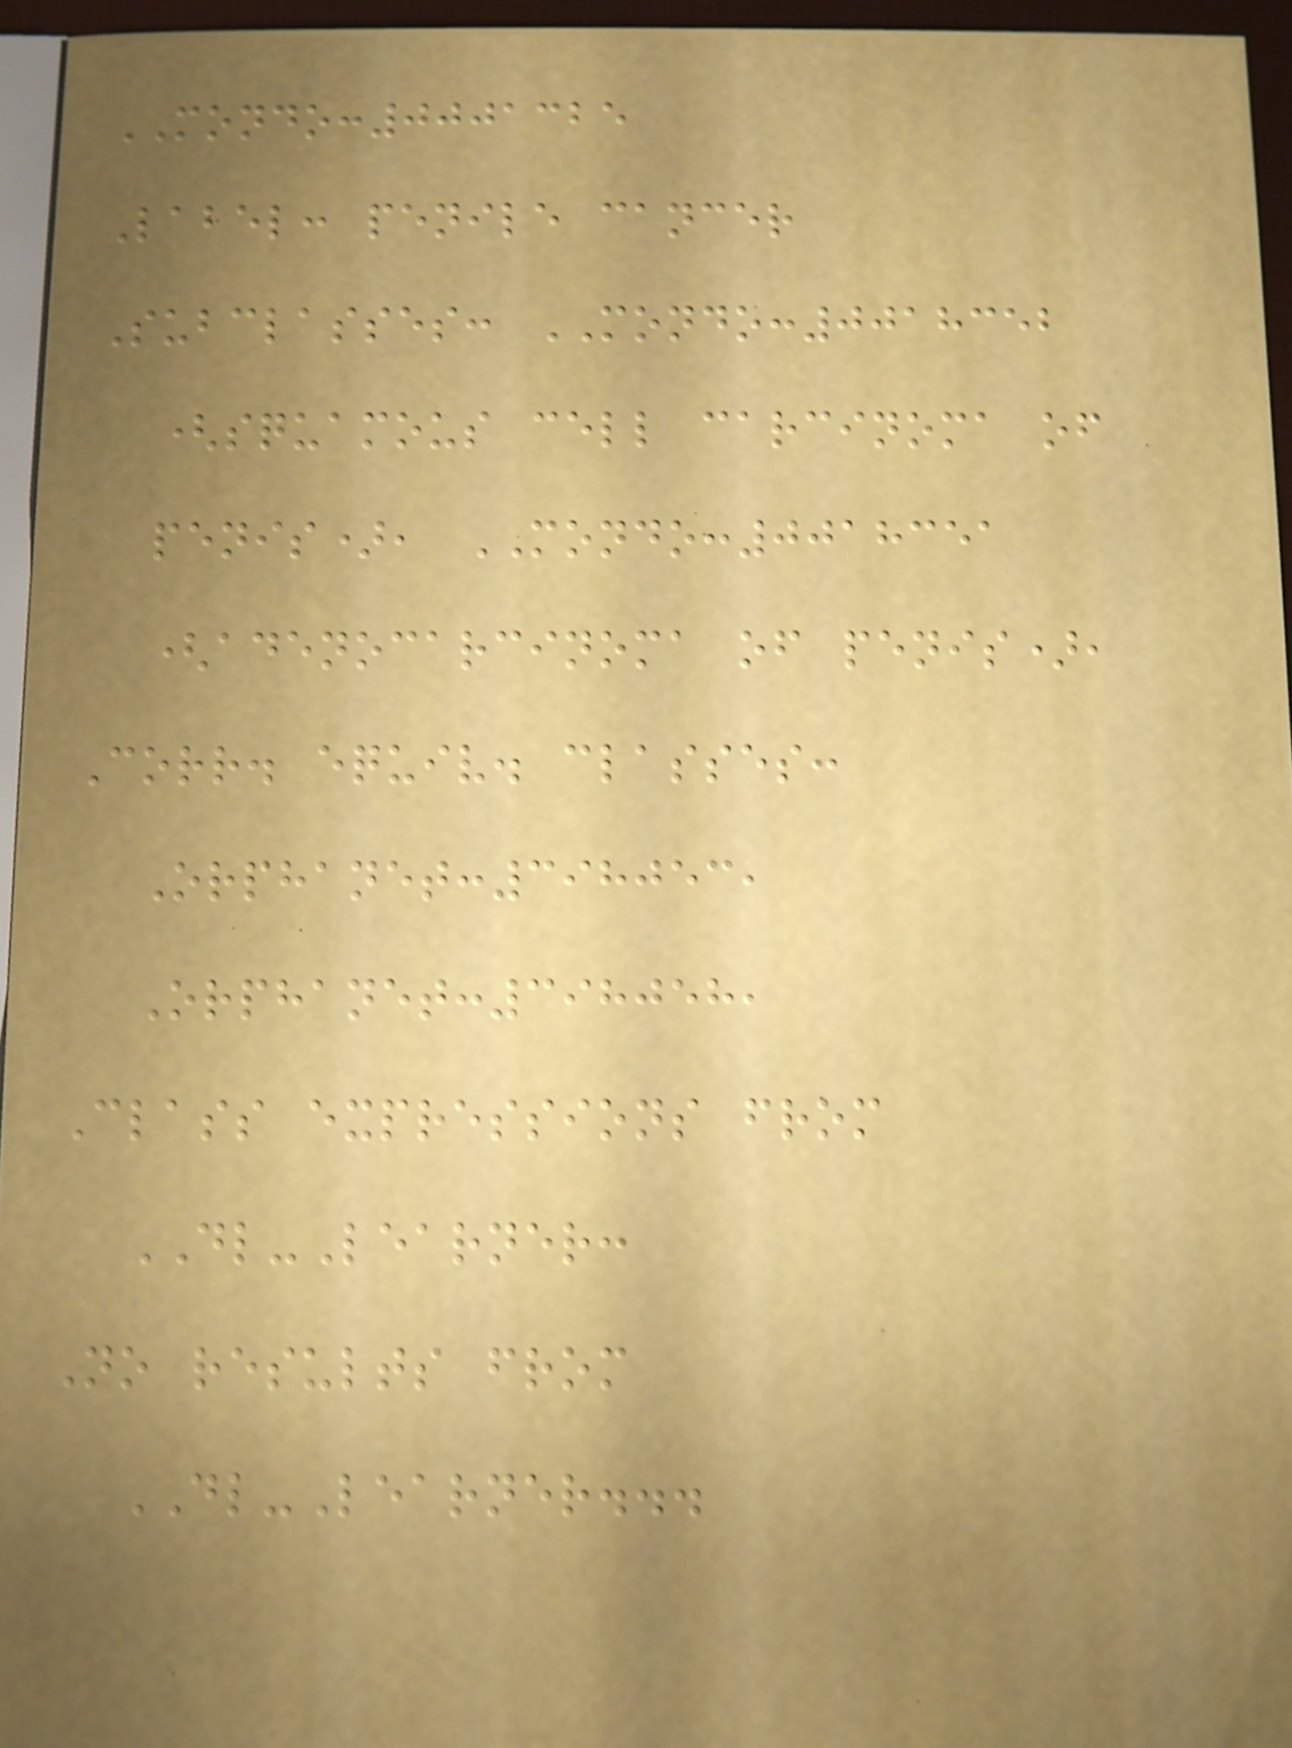MONDO:0001325
Label: penile cancer
Subclasses: MONDO:0018352
(squamous cell carcinoma of
penis), MONDO:0018351
(adenocarcinoma of penis),
Corr. equiv. classes:
Orphanet:398053,
Orphanet:398058,
Class expressions from
DL-Learner:
No results from
DL-Learner...
